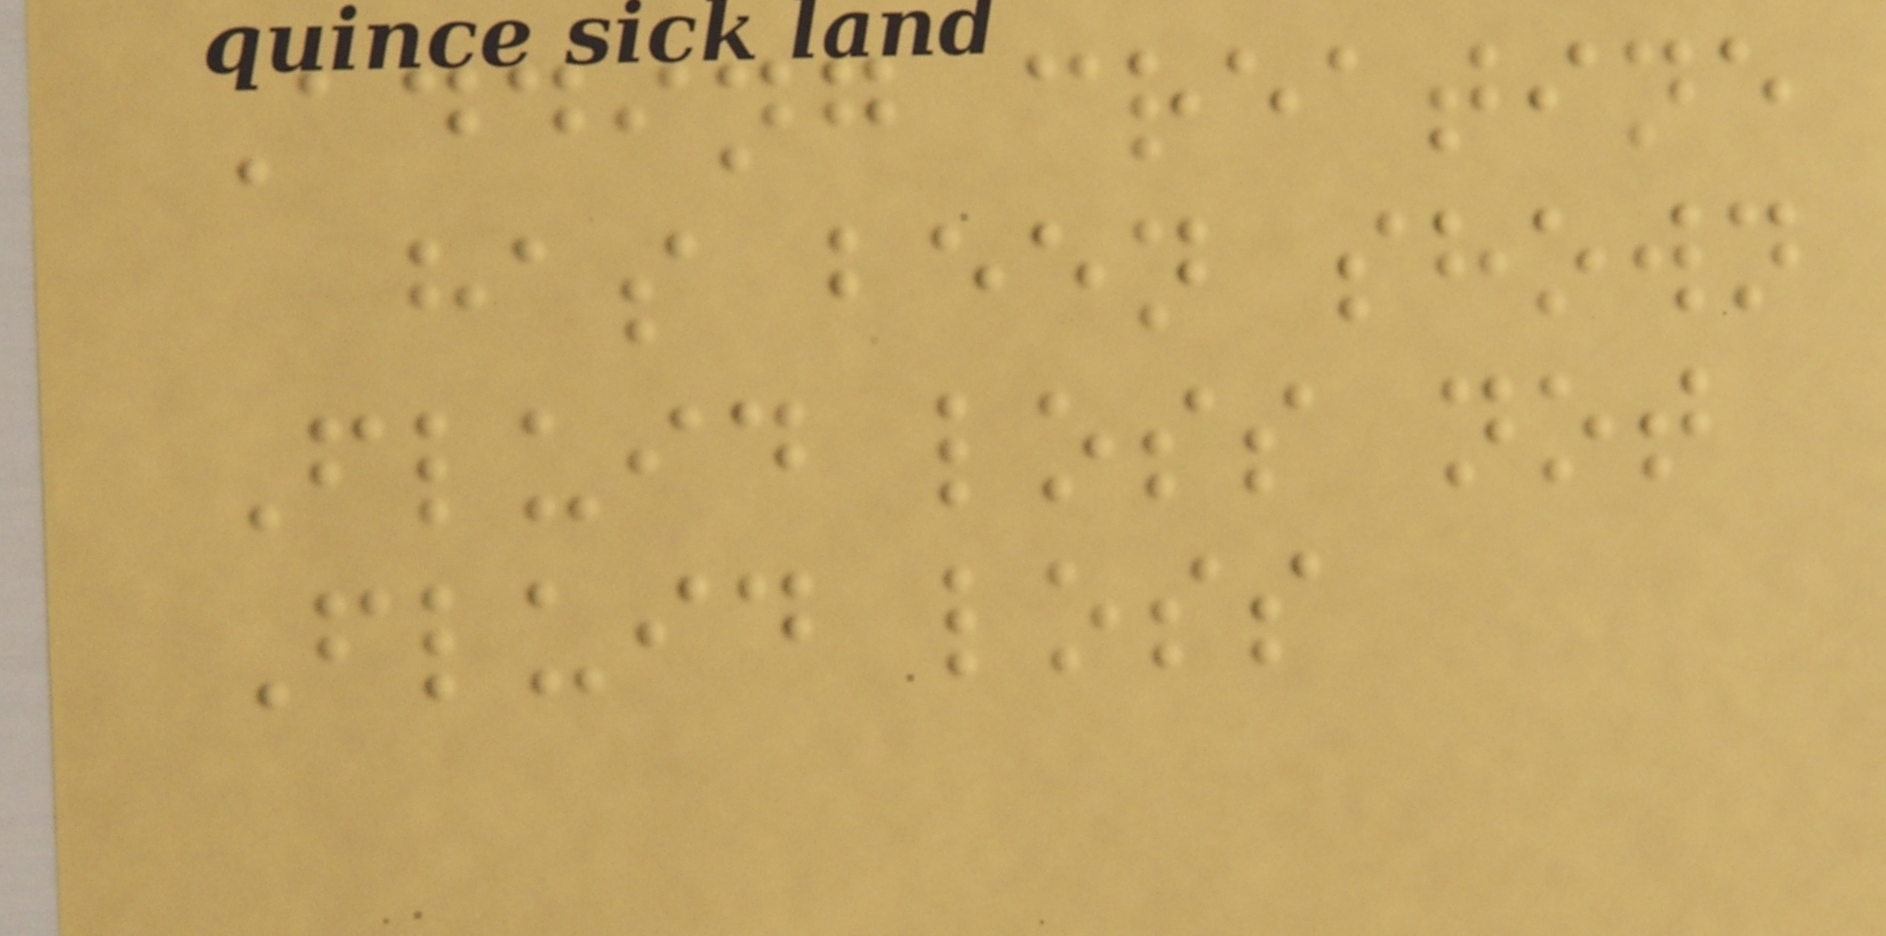Adding creatine
has been shown
Fluid loss not
Fluid loss
